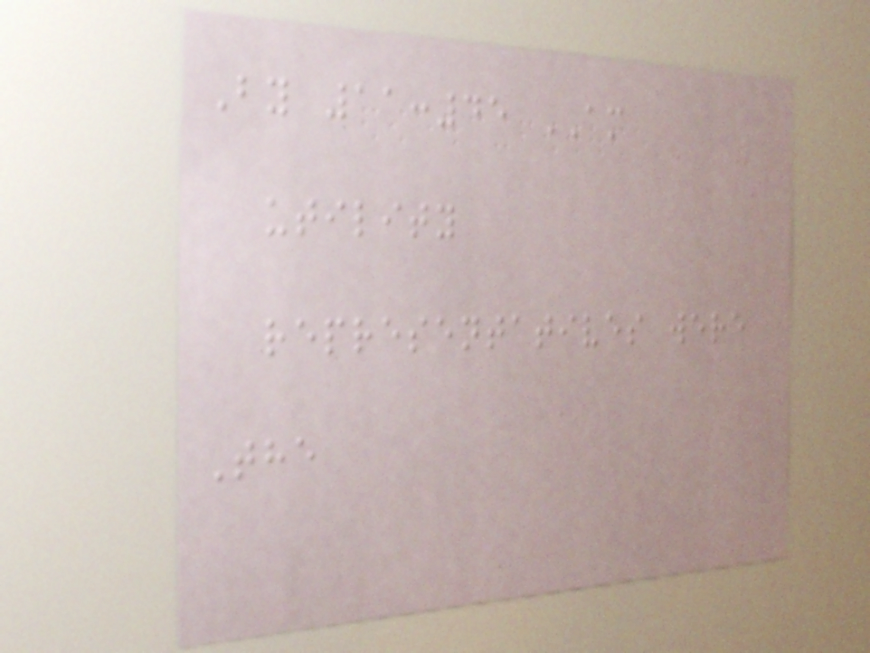By 11:45 AM
utility
representatives were
The
